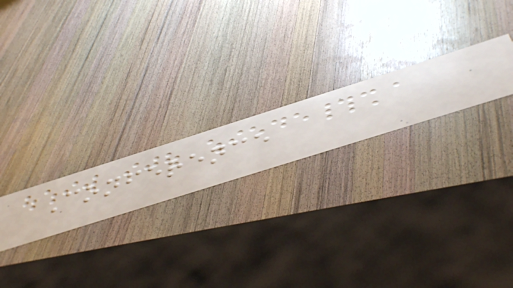Conference
